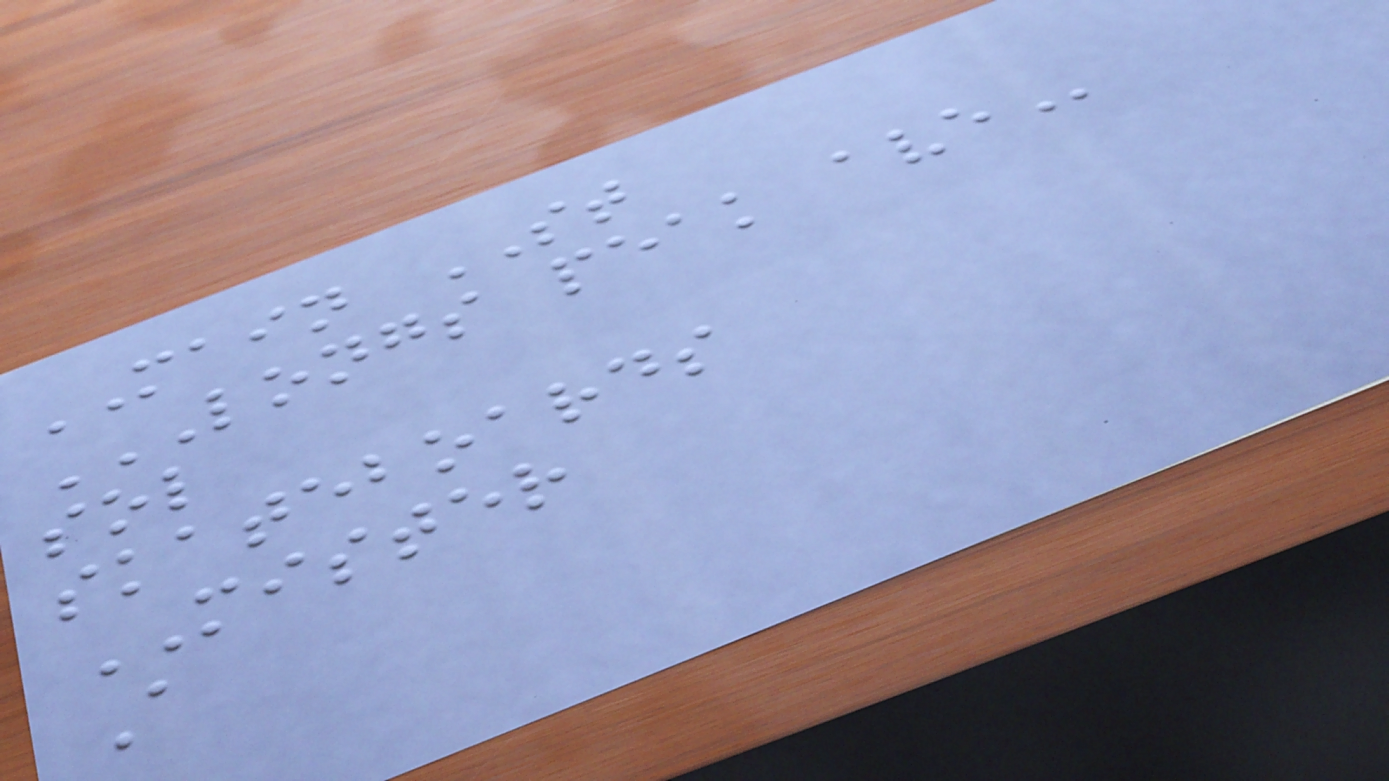MAIN ST
LONGS PEAK AVE
sol
skateboards
MISTER
A
